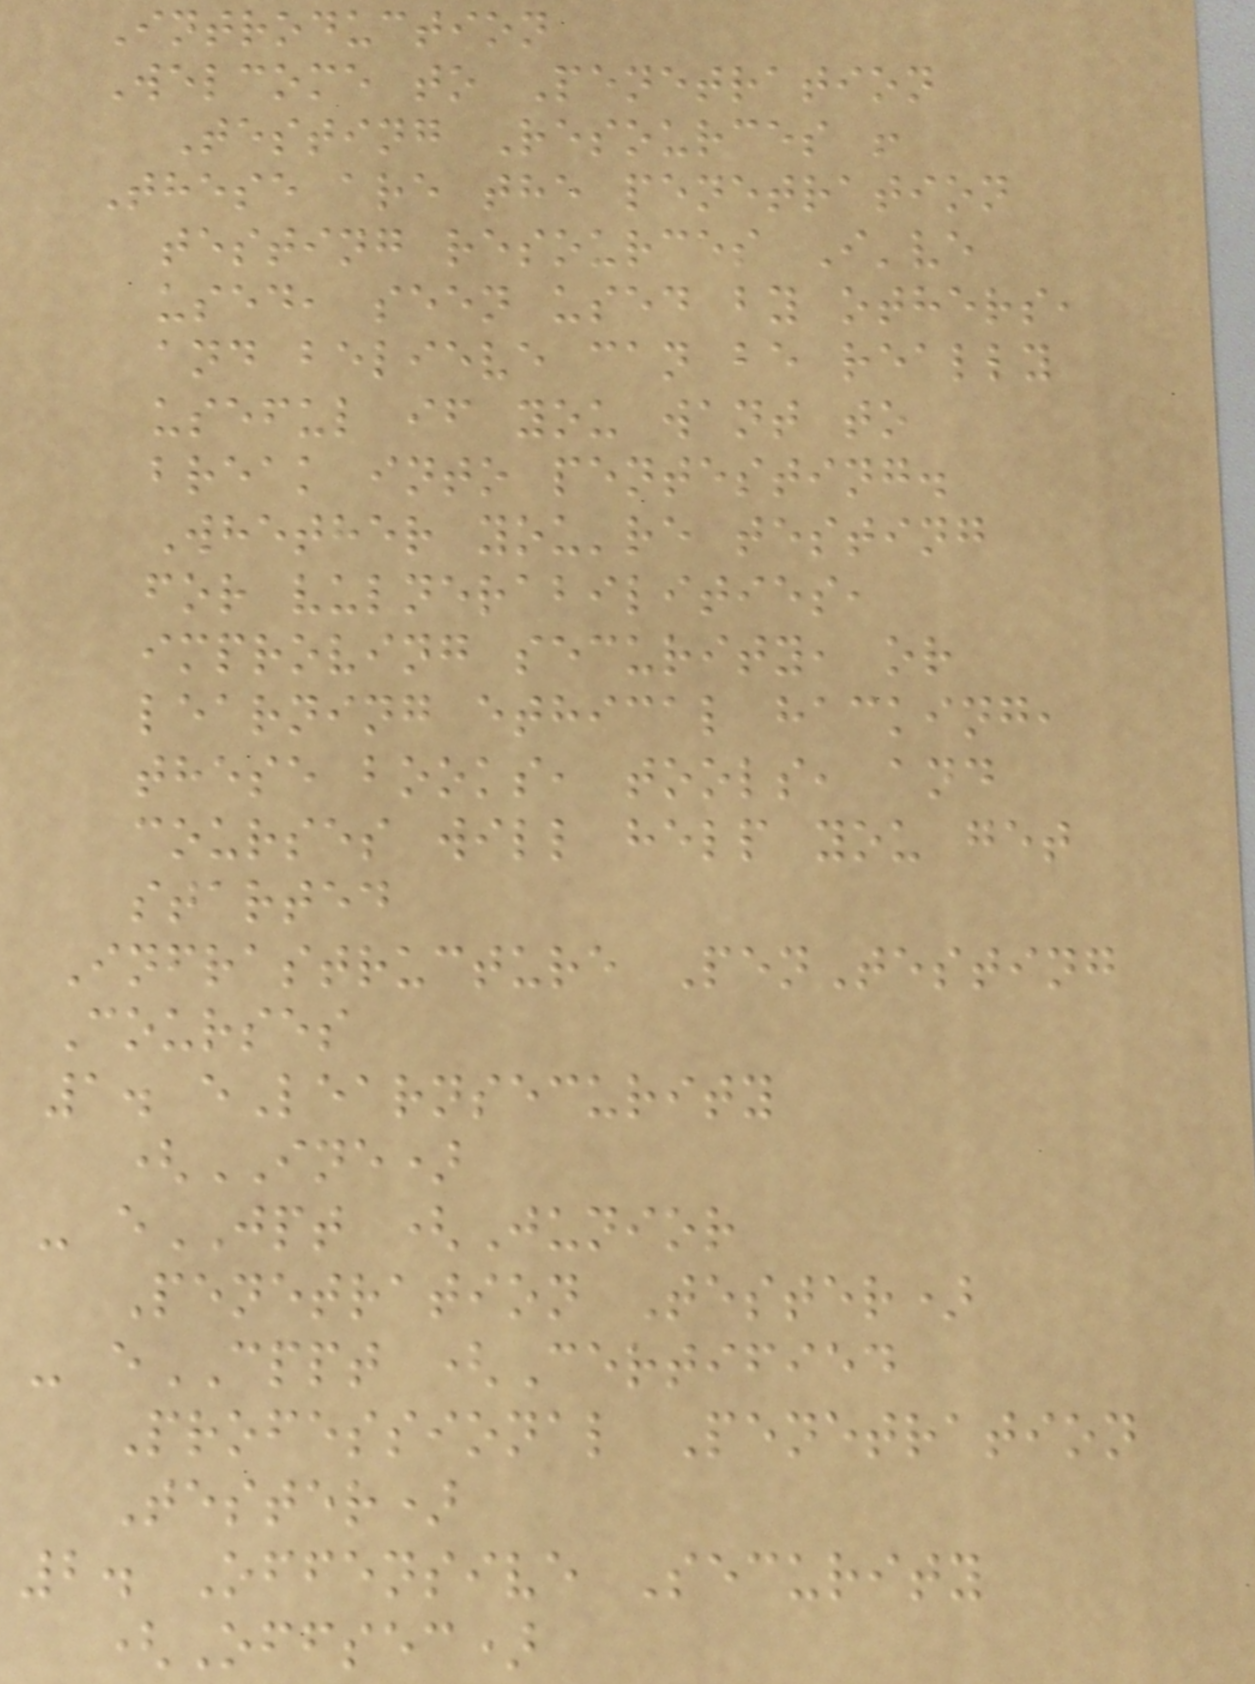Introduction
Welcome to Penetration
Testing Resources !
These are the penetration
testing resources I've
used, seen used by others,
and believe can be really
useful if you want to
break into pentesting.
Whether you're testing
for vulnerabilities,
improving security, or
learning ethical hacking,
these books, tools, and
courses will help you get
started
Infrastructure PenTesting
Courses
1. eLearnsecurity
(INE)
- eJPT (Junior
Penetration Tester)
- eCPPT (Certified
Professional Penetration
Tester)
2. Offensive Security
(Offsec)
